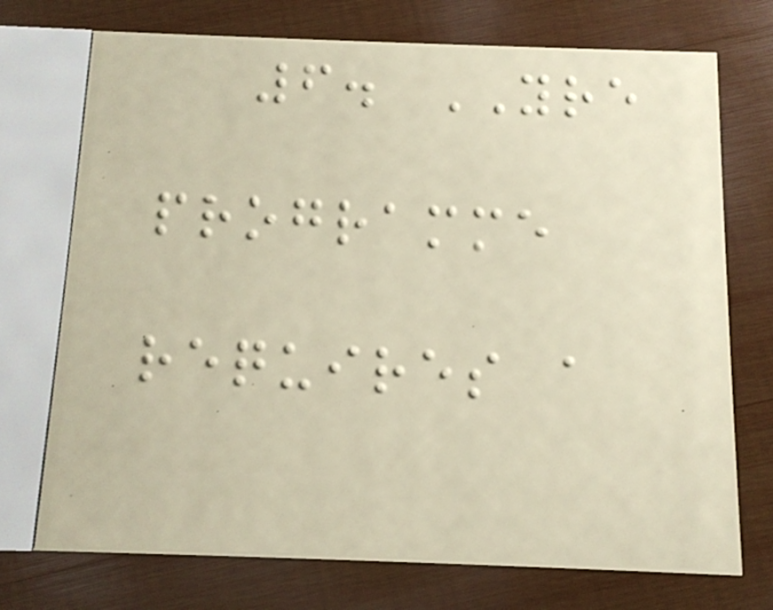6. YRE
programme
requires a
